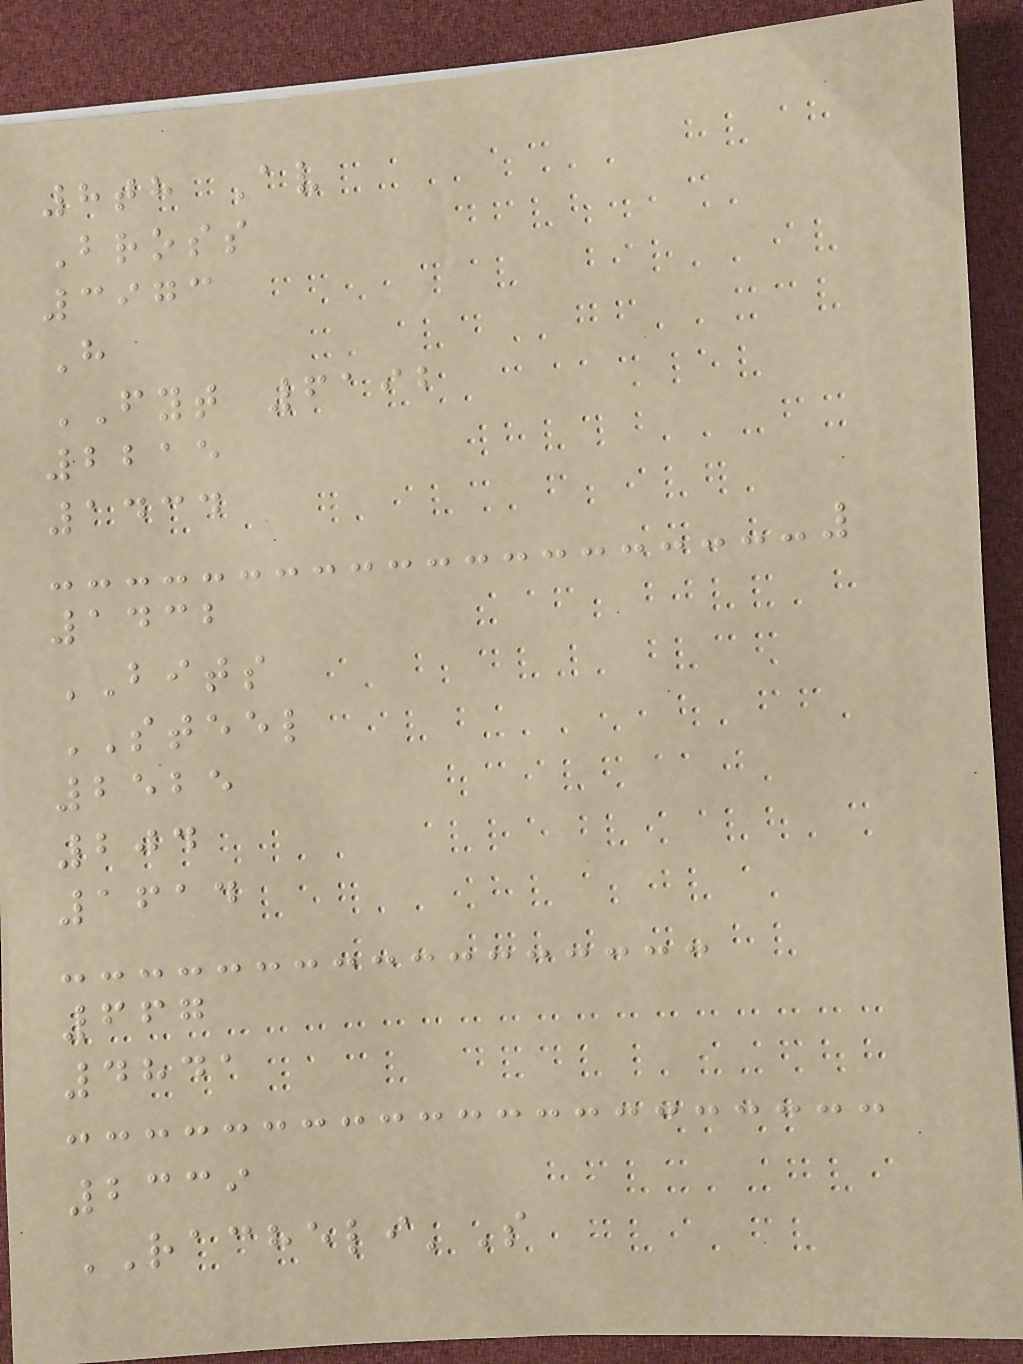8th Av
Bross
3973
H
FYT 6192
2215
1434
1432
BITS
STEEL
2525
204
1614
667
4841
2339
RACHELI'S
